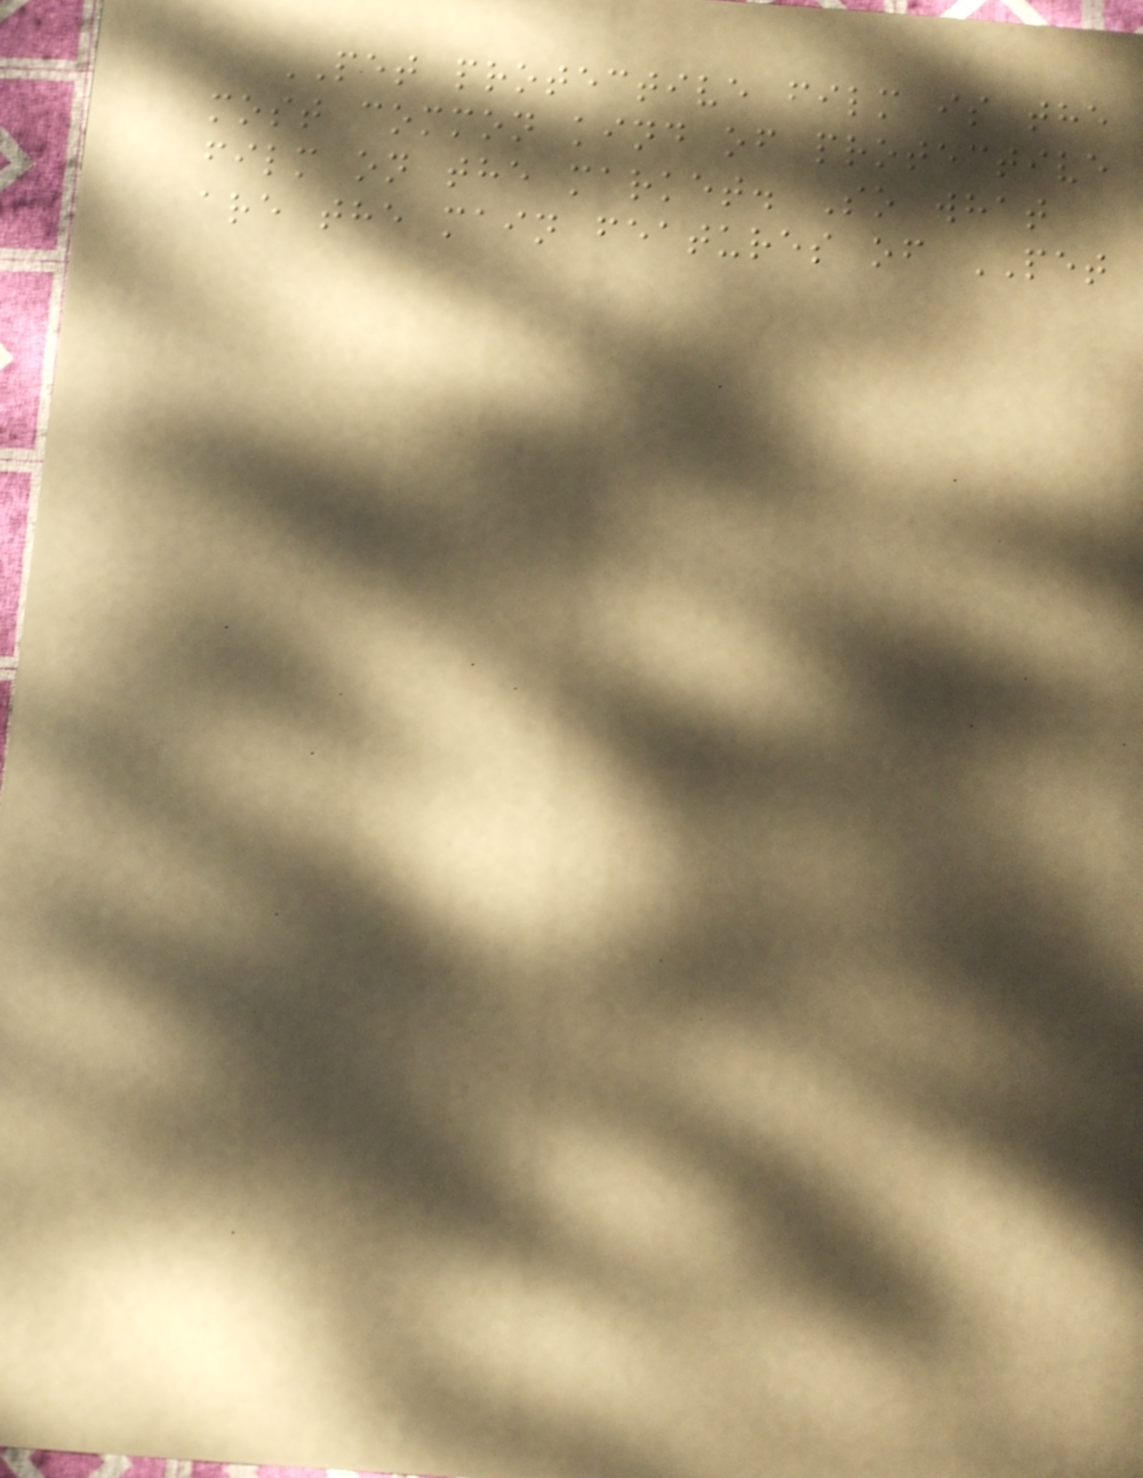PET protective film is the
most common kind of protective
film on the market. So what
are the main features of PET
